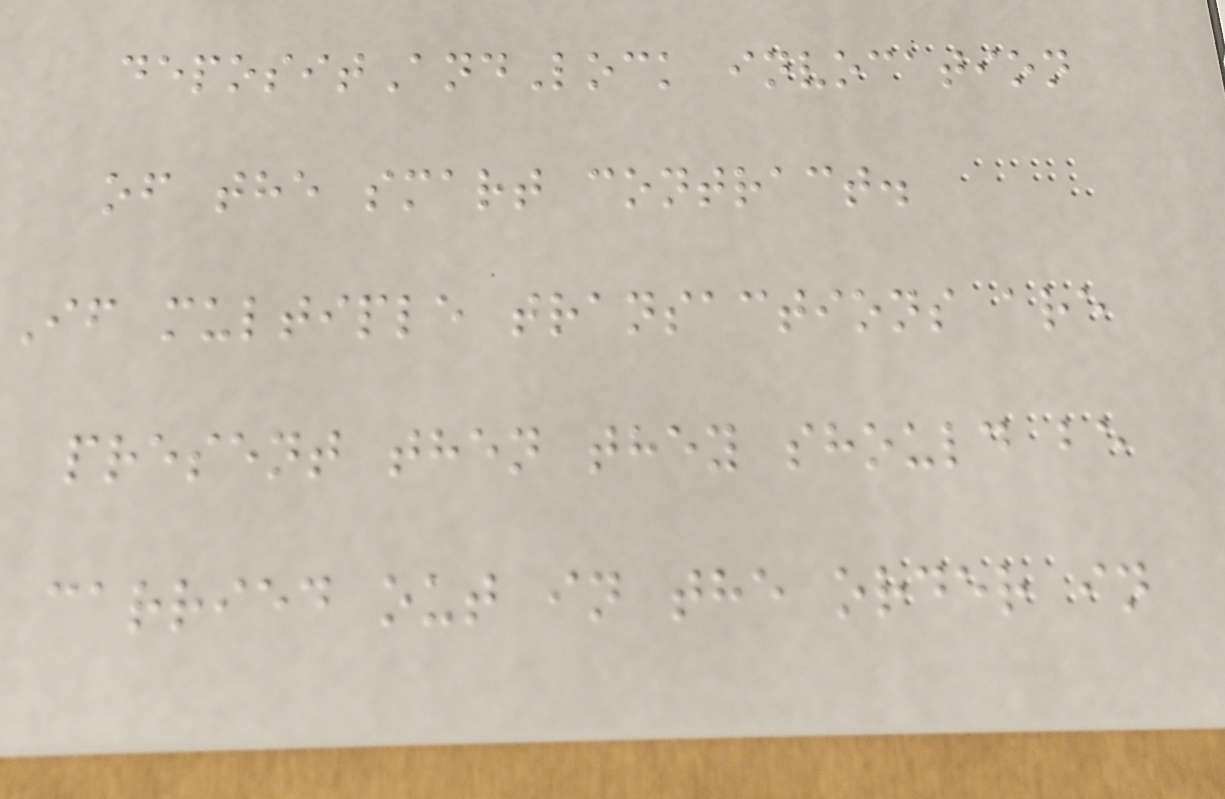depositAndLock invocation
of the smart contract.
If multiple transactions are
present then they should be
carried out in the order in
